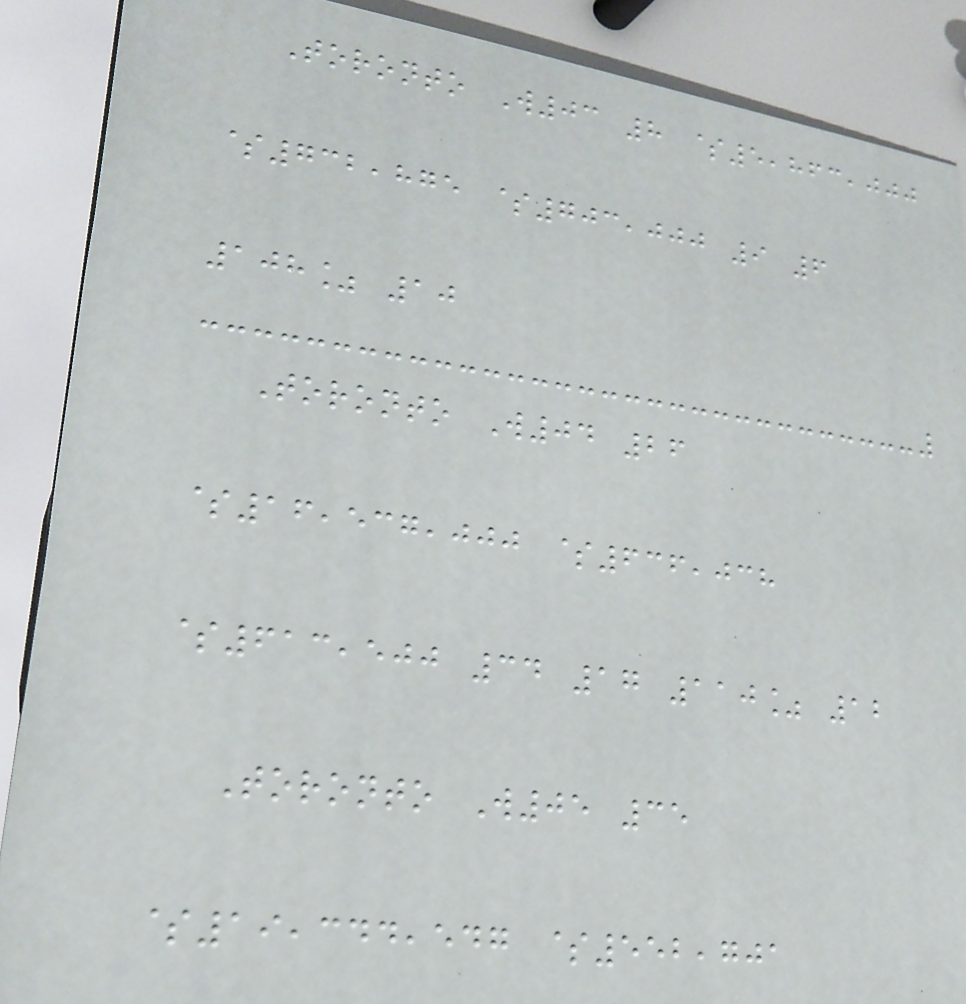Toronto W03 8 $5,863,000
$732,875 $703,000 9 6
108% 10
Toronto W04 26
$16,537,000 $636,038
$613,500 34 17 110% 12
Toronto W05 35
$19,344,547 $552,701
